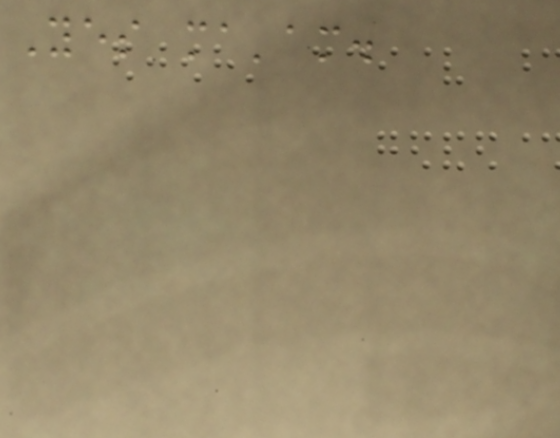Yes ma'am.
